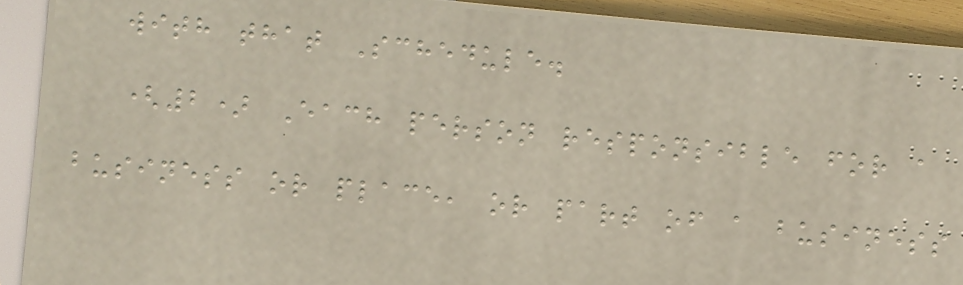with that Schedule.
(2) Each person responsible for a
business or place, or part of a business
